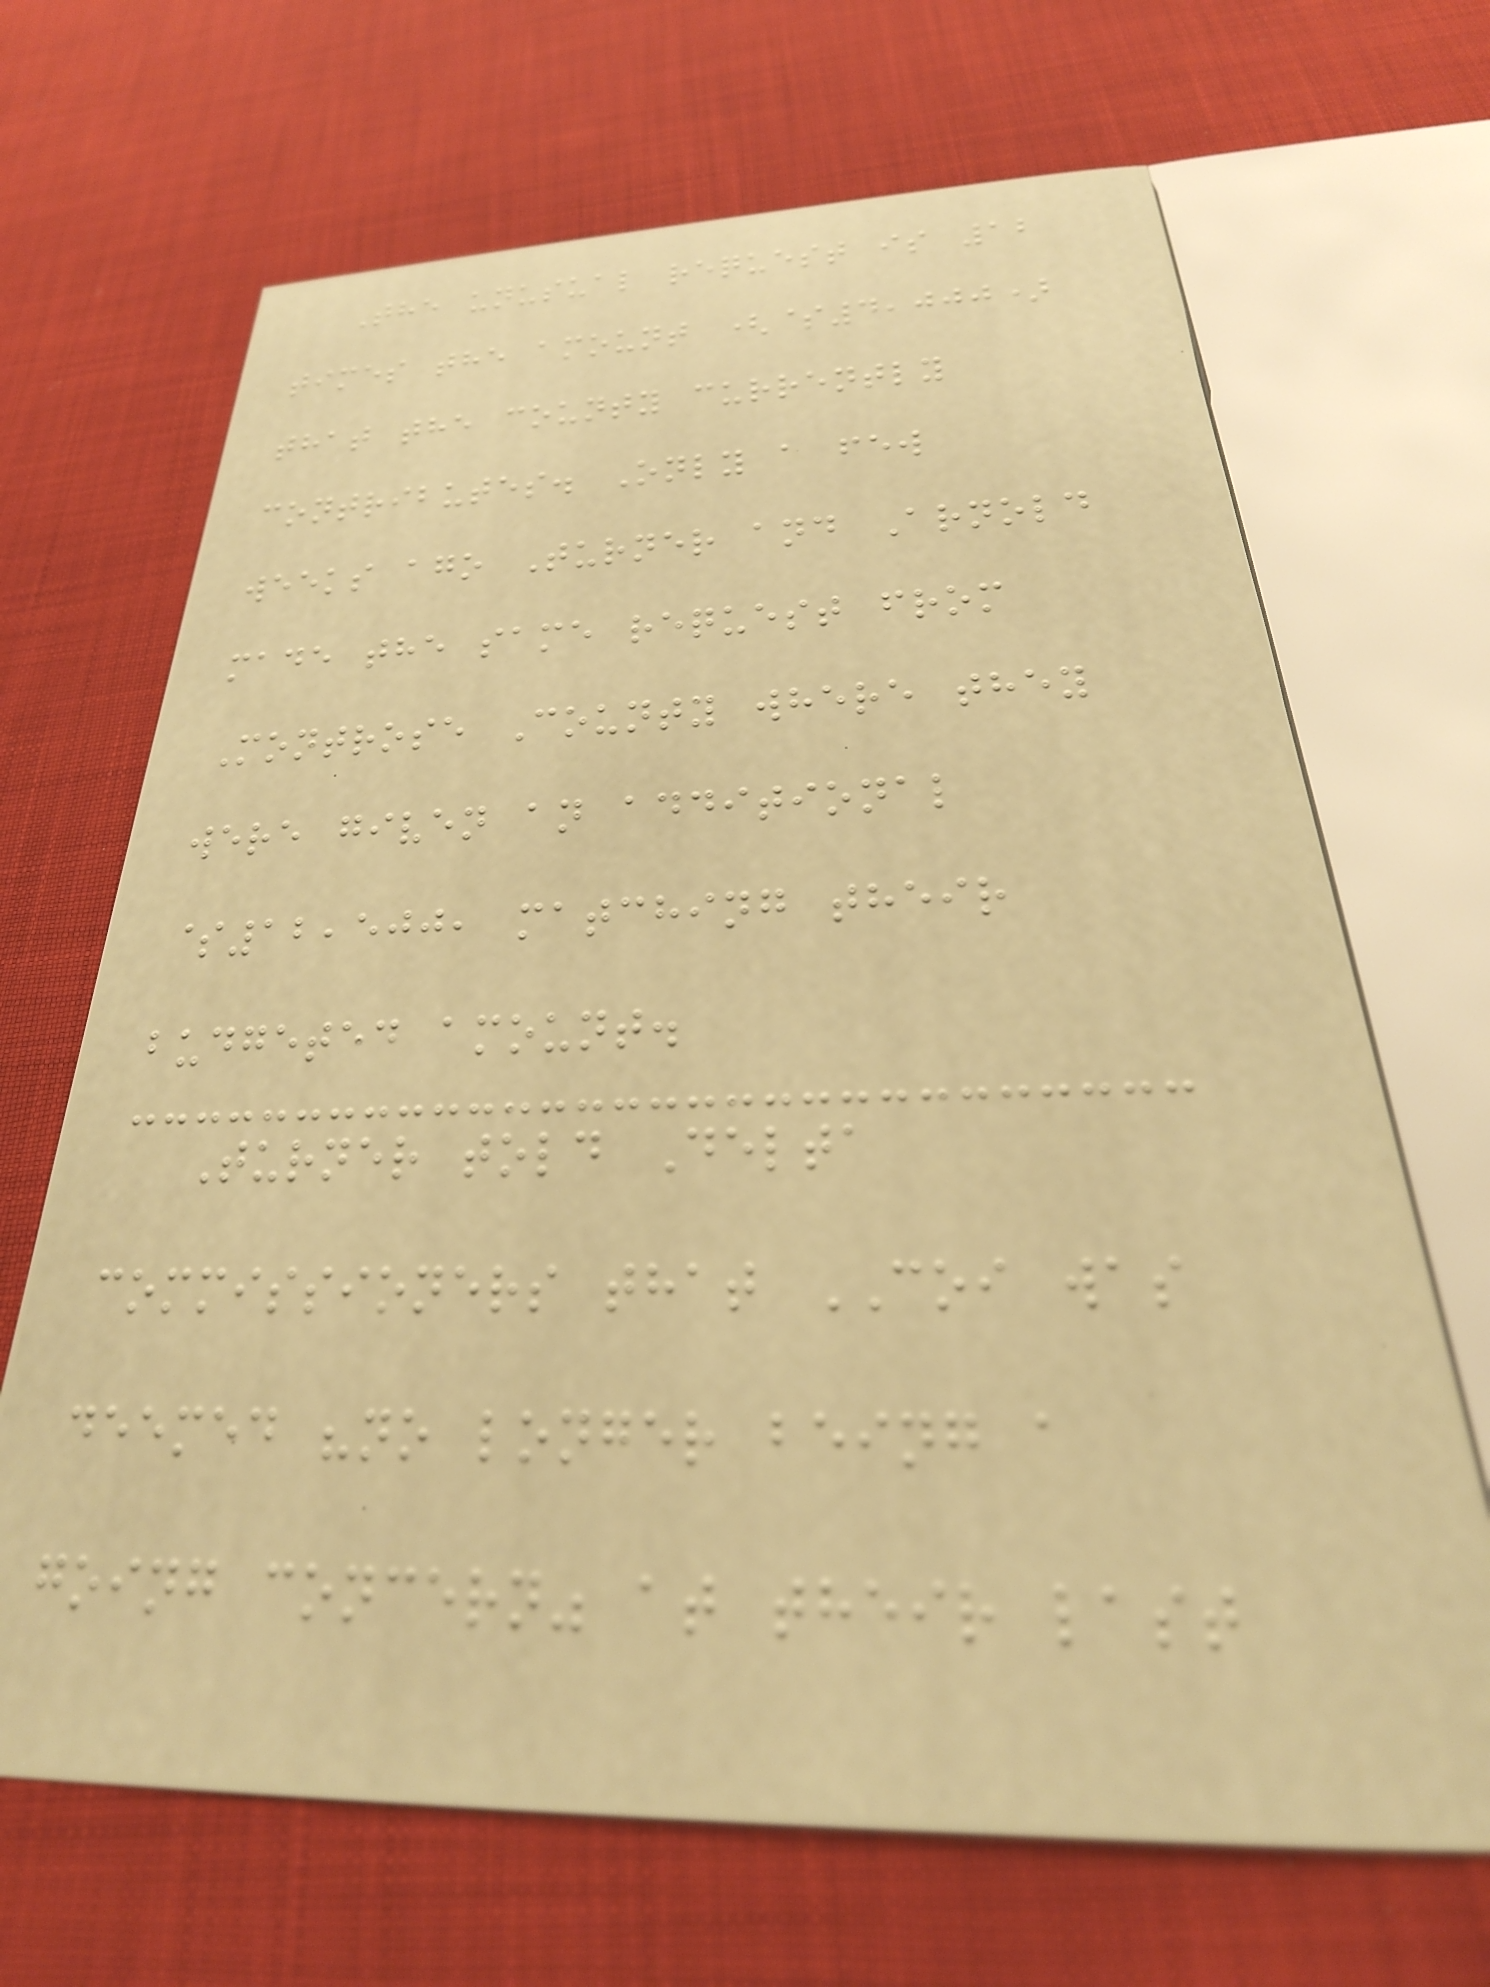The unusual request is 12
times the amount ($4,000)
that the county currently
contributes. Only a few
weeks ago Turner and Arnold
made the same request from
Montrose County where they
were given an additional
$12,500, matching their
budgeted amount.
Turner told Delta
commissioners that COI was
deemed "no longer being a
going concern" at their last
